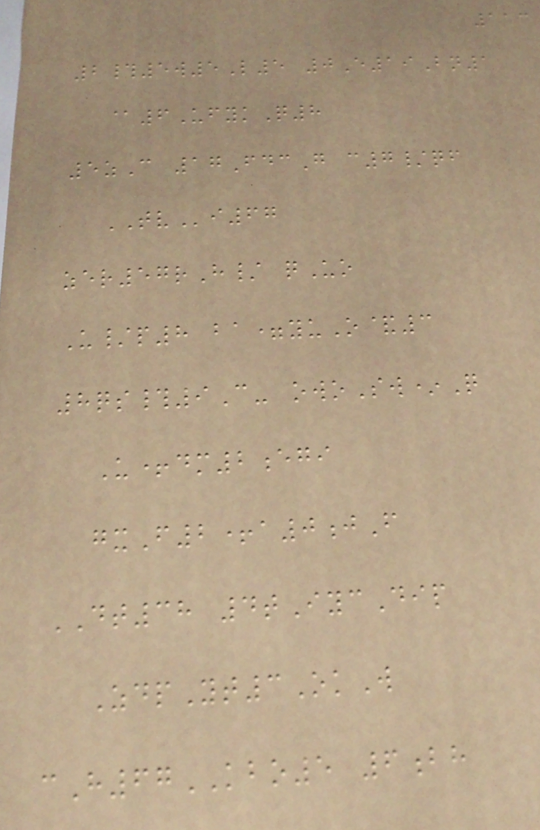113
2#5w5L5 0E19Bn1
@6UfykQ8
5zC 17FdcG c7/qf
TVi67
zer57rH/ qUo
U/p8 ba=yuO&3
8qs#9C- owoSw*Q
U+dm2egi
gxF2+a0jF
DT38 4tIycDip
ZdpYt3OkW
cH67KBO5 6bh
